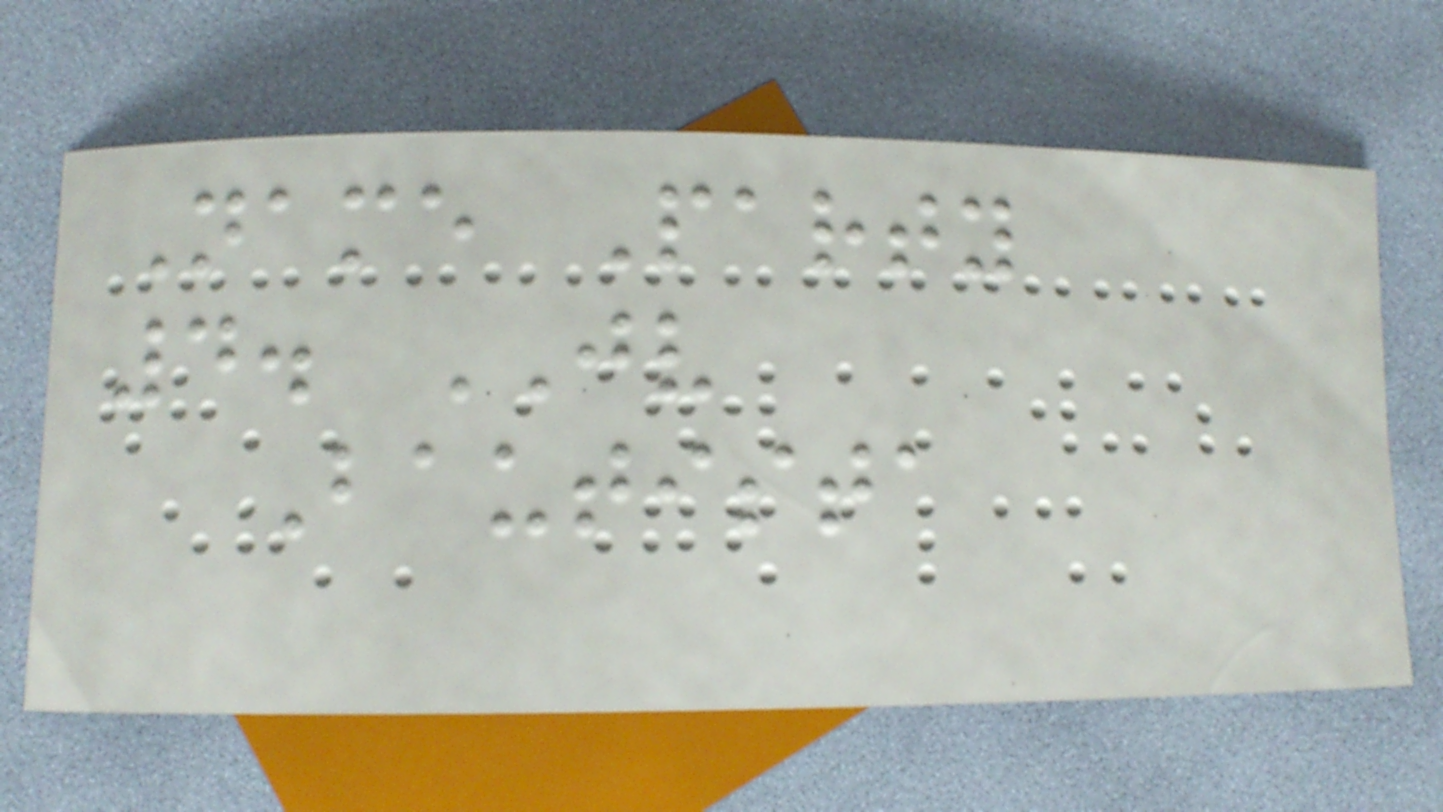Name Party
4. JV
Bautista
